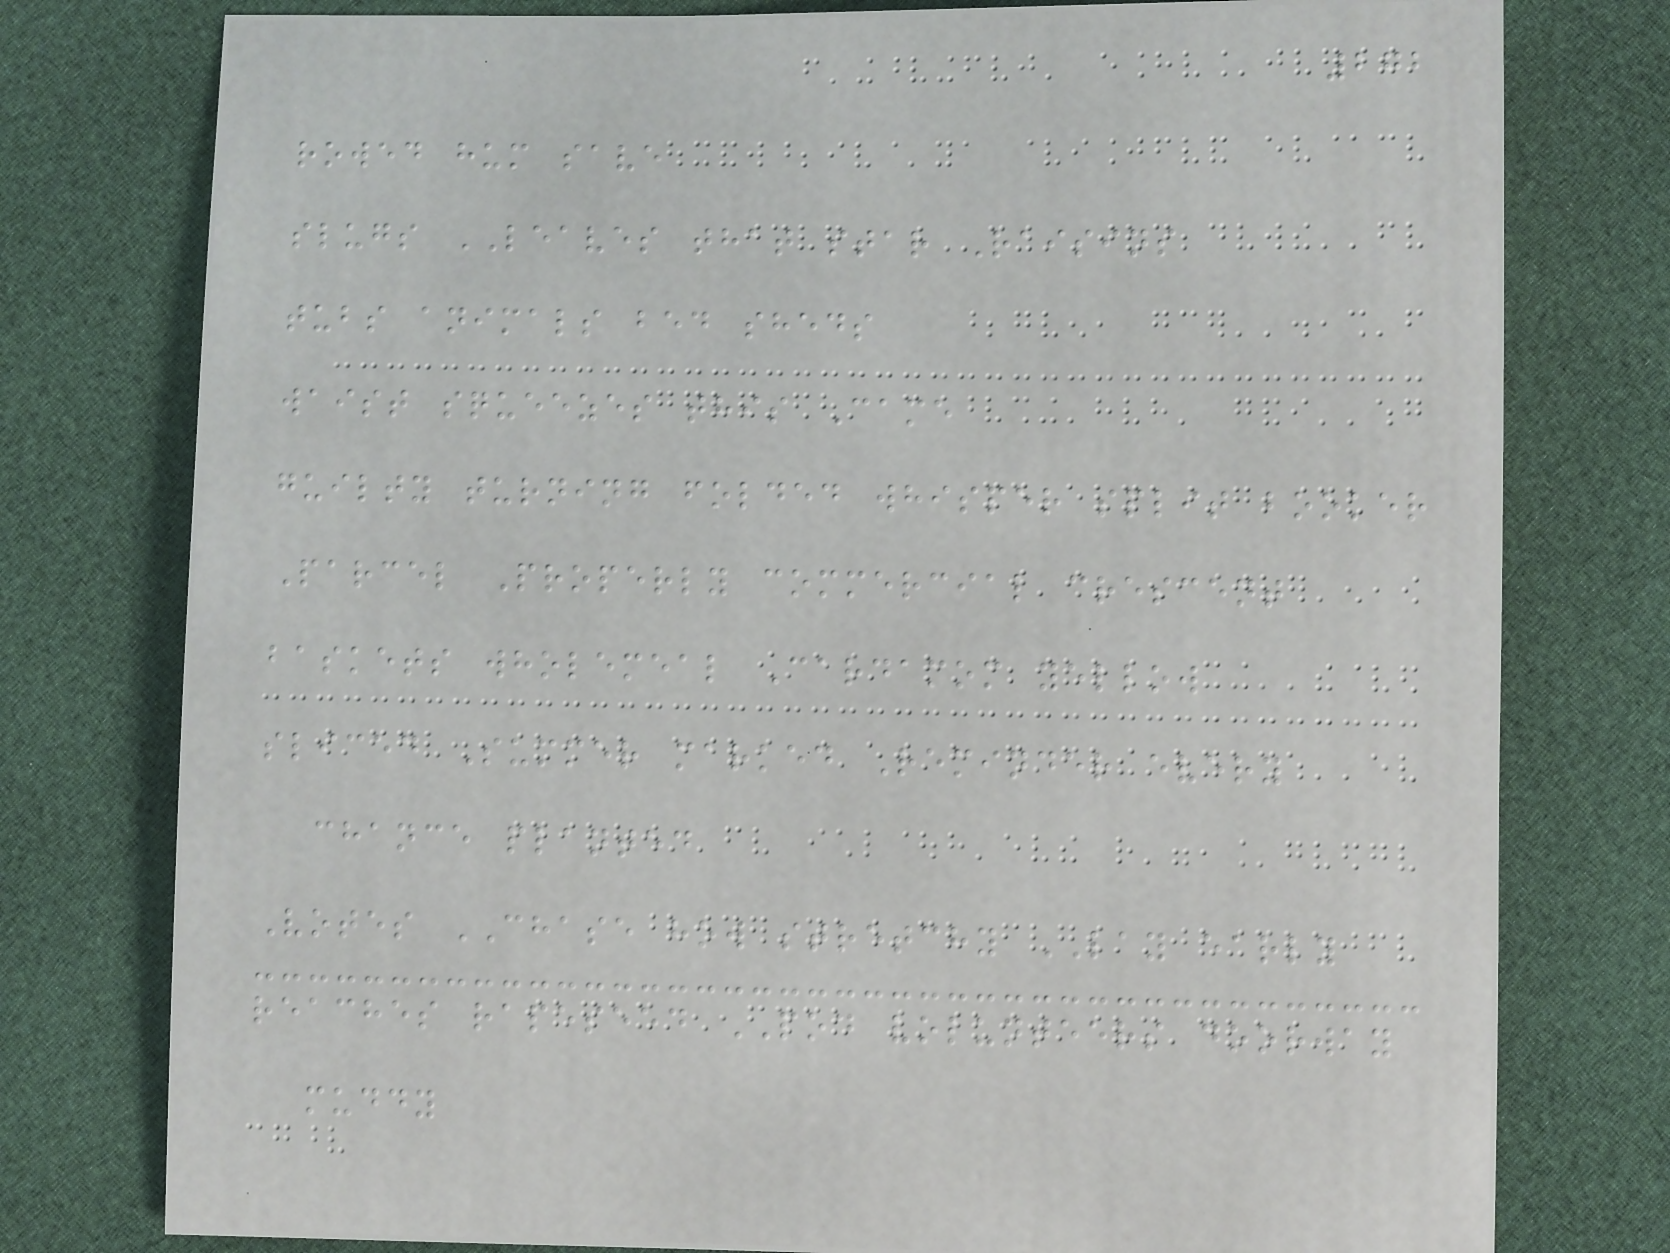272
rowed hum save
slugs LEAVES that star Raisins
tubs animals bed sheds
waist squeezes this Came
guilty turning folded whisper split booker
Parcel Properly commercial crescent
baskets wholemeal Cardamom yellow
sliced Summer marked Reminder every
chance planted
Votes CHASE how stretchy LAY early
reaches rapeseed POD volunteers doorway
muddy
